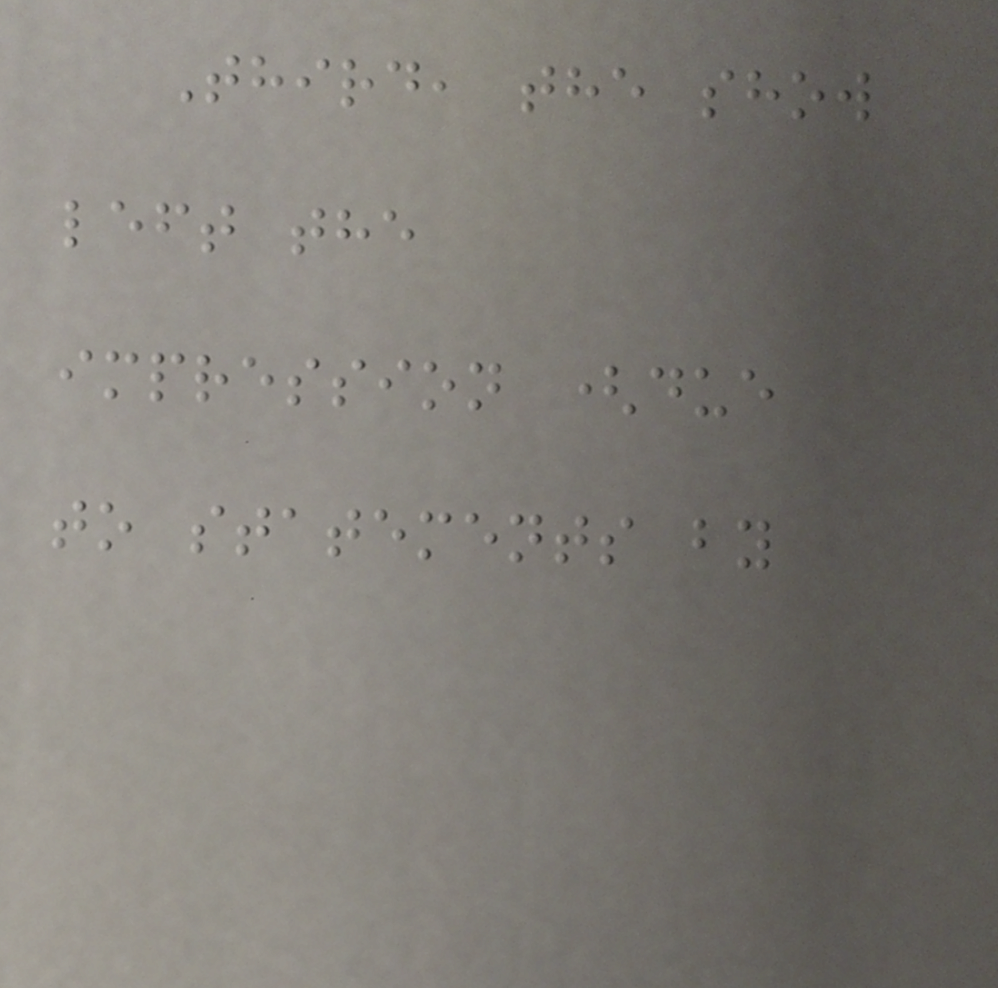Third, the show
left the
impression (due
to statements by
